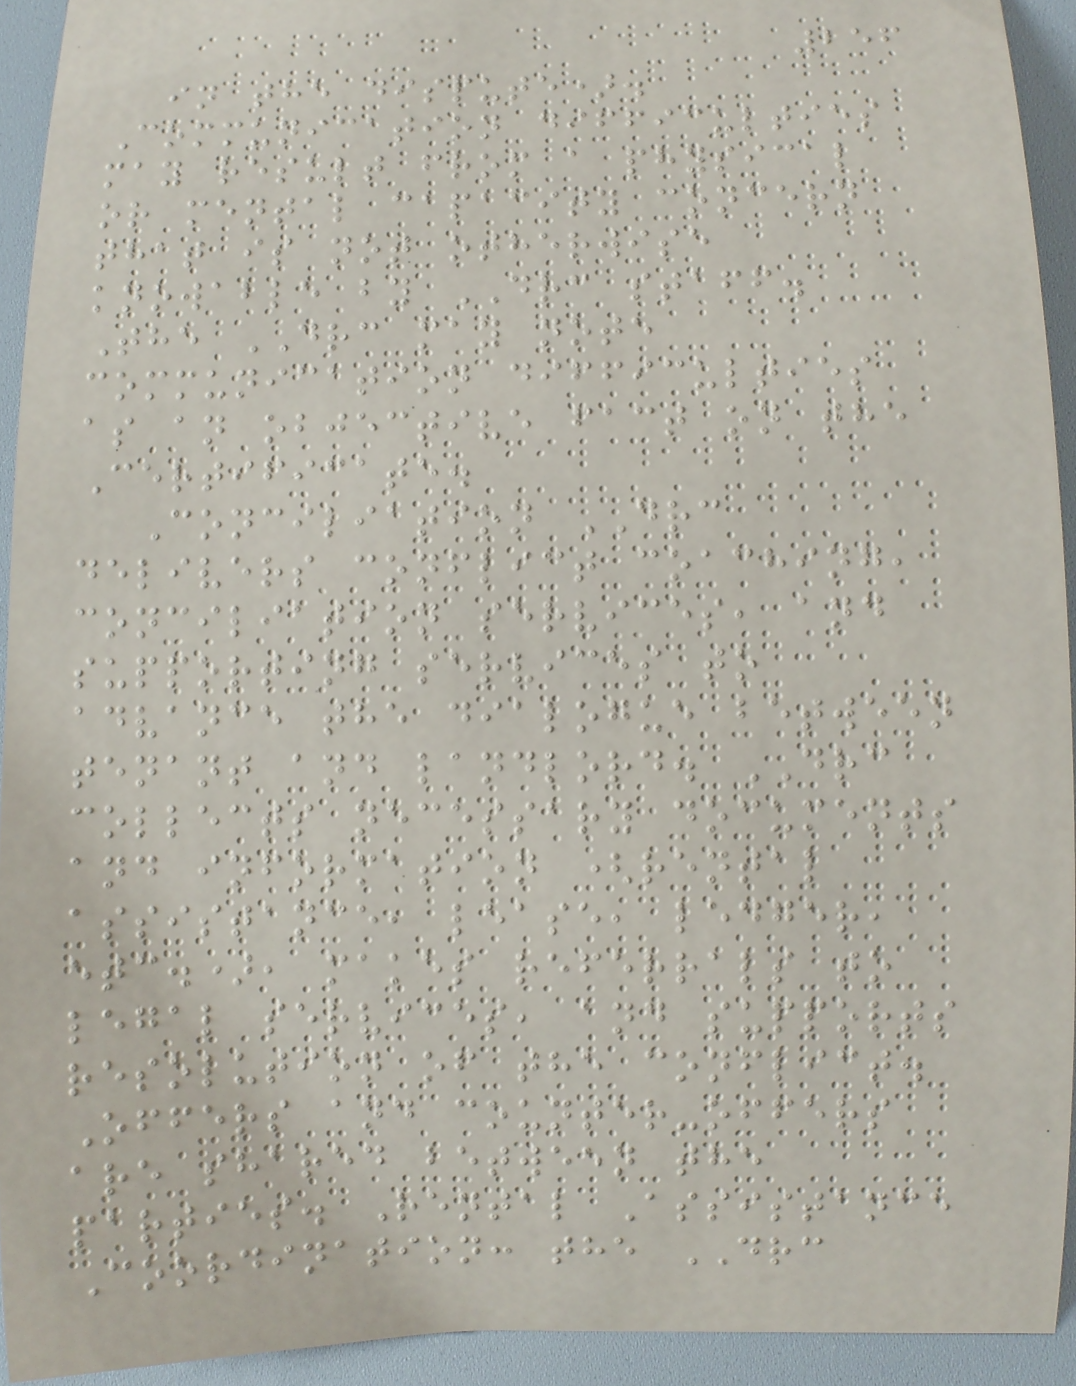256
in the dispute).
Communication difficulties
may result from a physical
or mental capacity concern
that is not otherwise
knowable by DRC staff.
The DRC may note
communication difficulties
as an objective fact on the
Certificate.
Conciliation DRC
delivers conflict coaching,
conciliation services, and
supporting services to
advance the dialogue between
tenant and landlord. DRC
collects necessary documents
and information (rental
assistance, lease, ledger,
etc.), makes referrals to
legal services, and supports
resolution of the conflict.
Offers and counter-offers
are shared between the
parties. Rental Assistance
Coordination: the DRC
